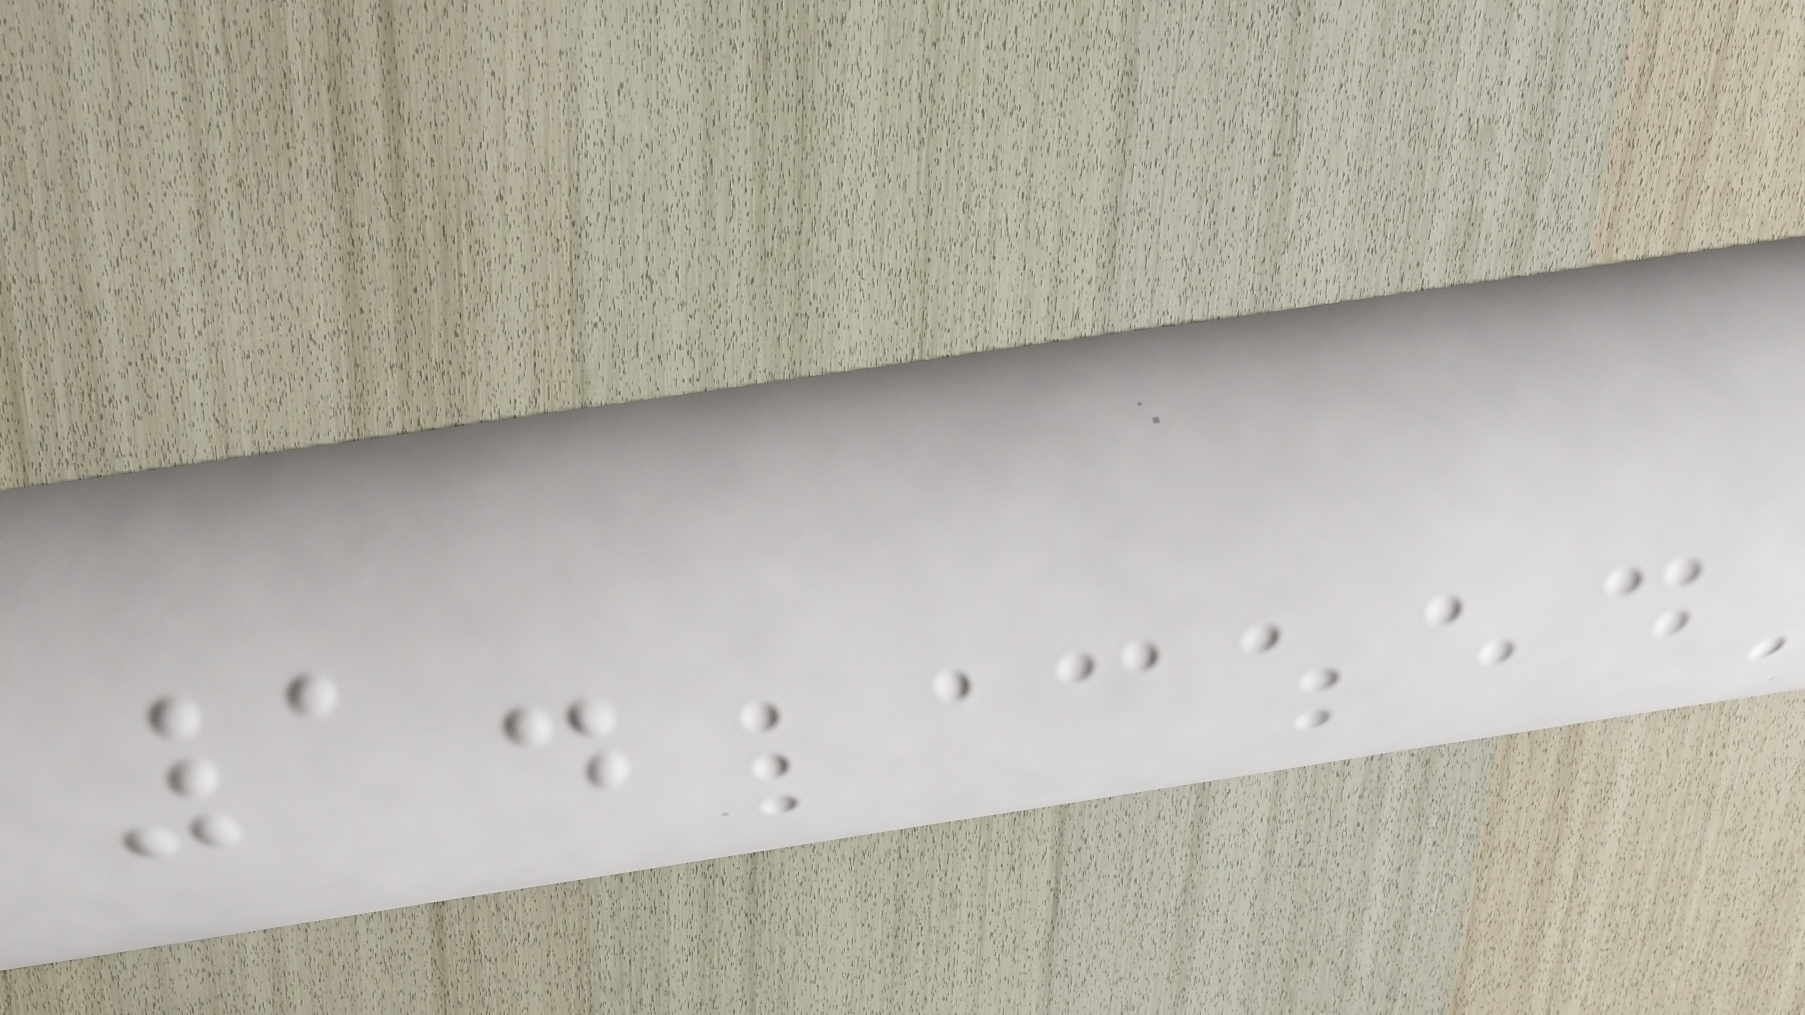1.
